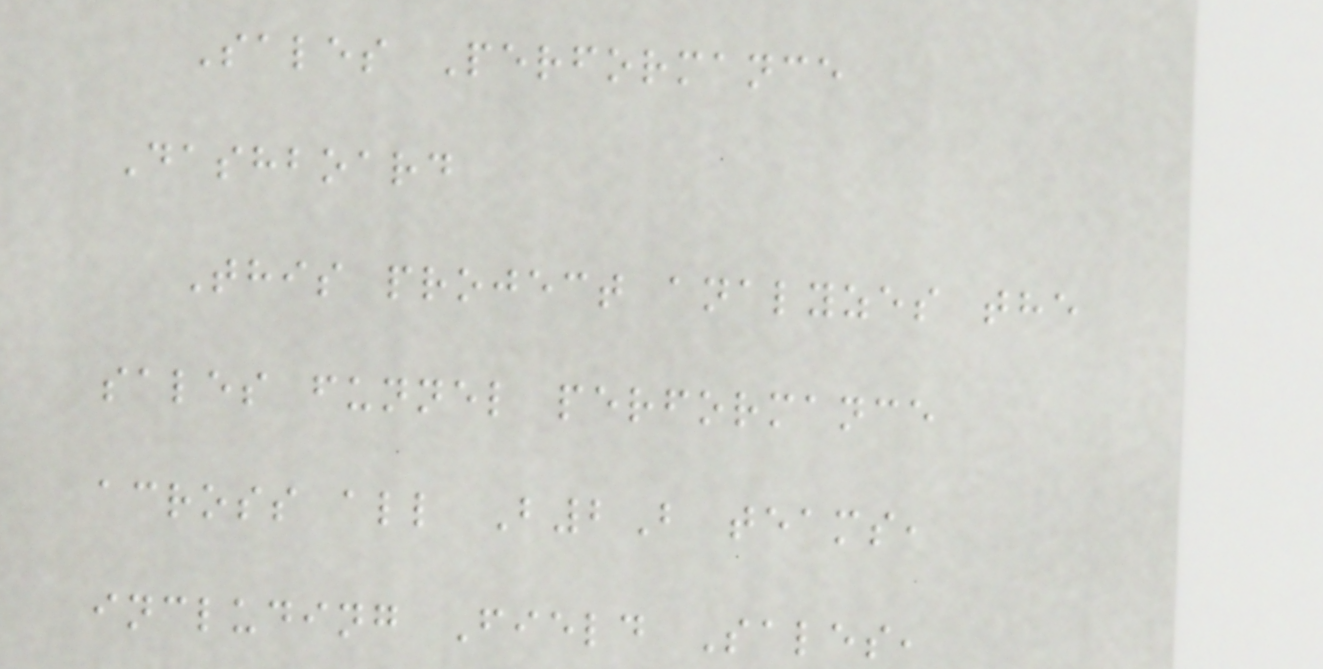Sales Performance
Dashboard
This project analyzes the
sales funnel performance
across all B2B teams,
including Field Sales,
